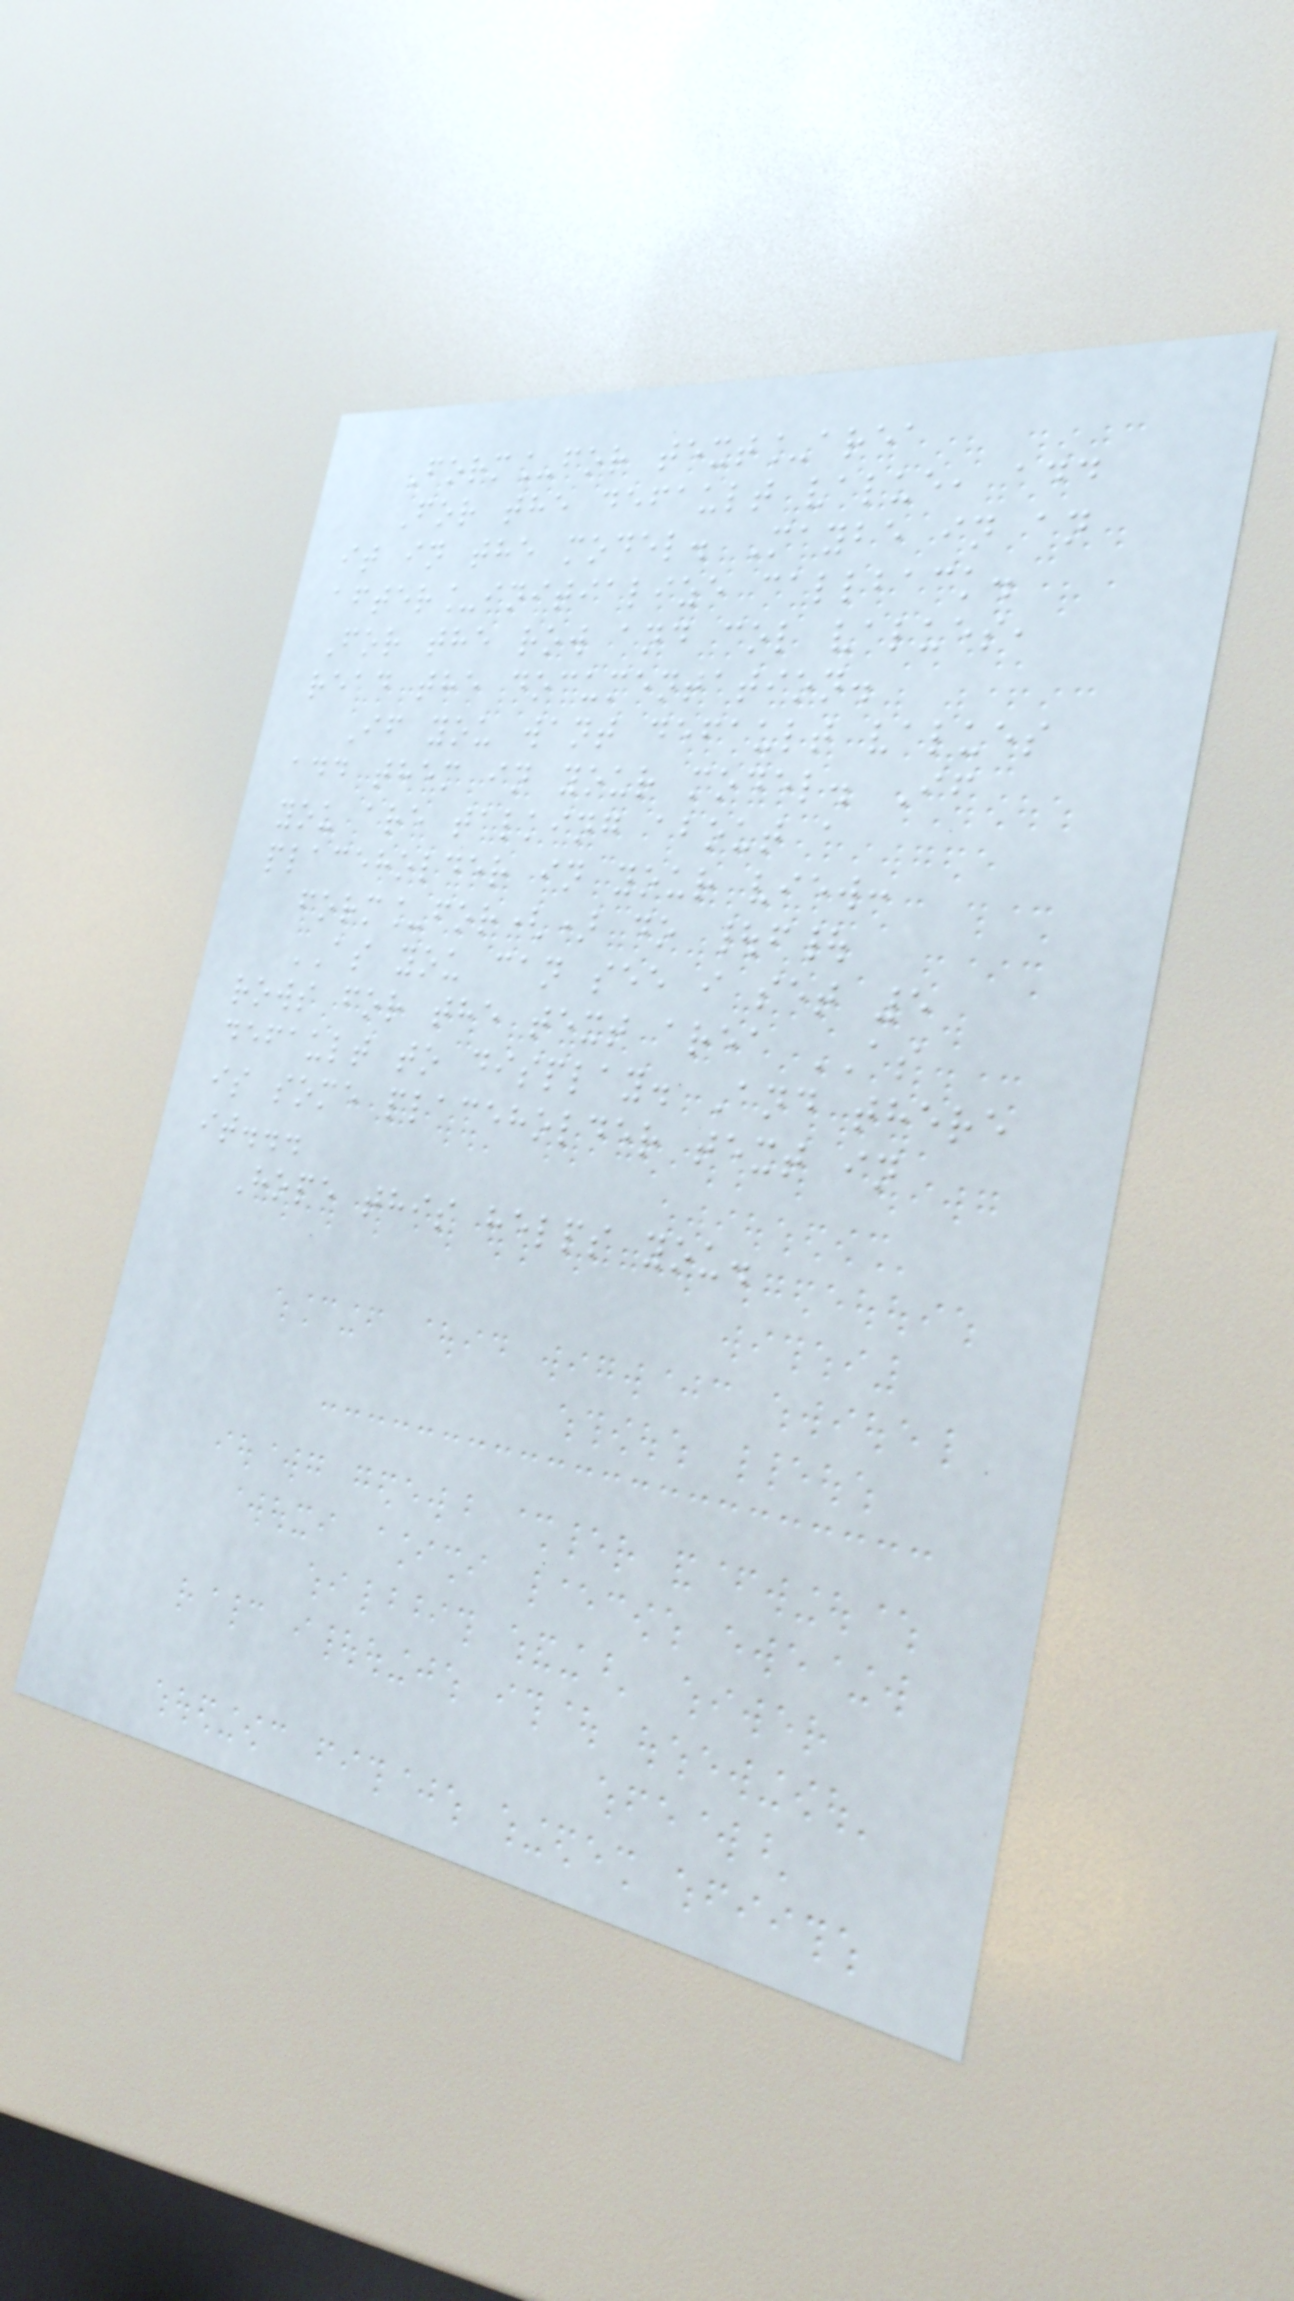Form_for text_area
For the default value, add
it in the model. Maybe in an
after_initialize callback.
For the row and col values,
read the documentation.
If you want default values
add them in your model. If
you are talking about a
placeholder in your view:
form_for() do |f|
AS you can see i set 5
rows for the text area AS
default to display. And there
is some placeholder text in
it...
Hope this helps you.
